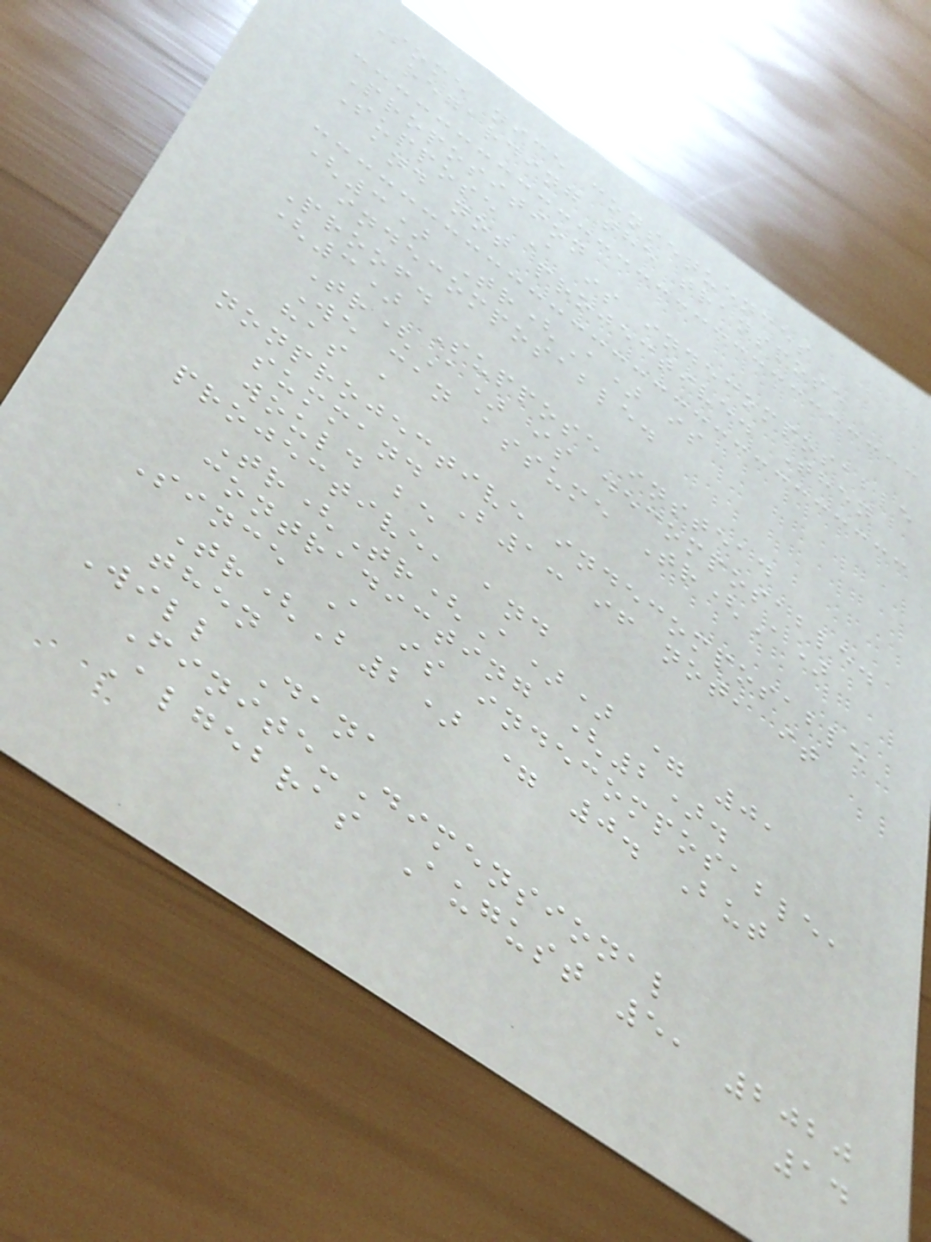Some nice consequences
regarding the transpose
Proposition
Suppose A is indecomposable
and not projective. Then
(3) Tr(A) is
indecomposable.
Proof.
(3) Suppose instead
Tr(A) is decomposable.
We can assume Tr(A)
has a
nonprojective indecomposable
summand B1: if not, it
would be
projective, and
Tr(Tr(A)) = 0,
contradicting (2).
Since A is indecomposable,
Tr(B2) = 0. But
then
Will Dana
Finite-Dimensional
Algebras August 5, 2020
14
